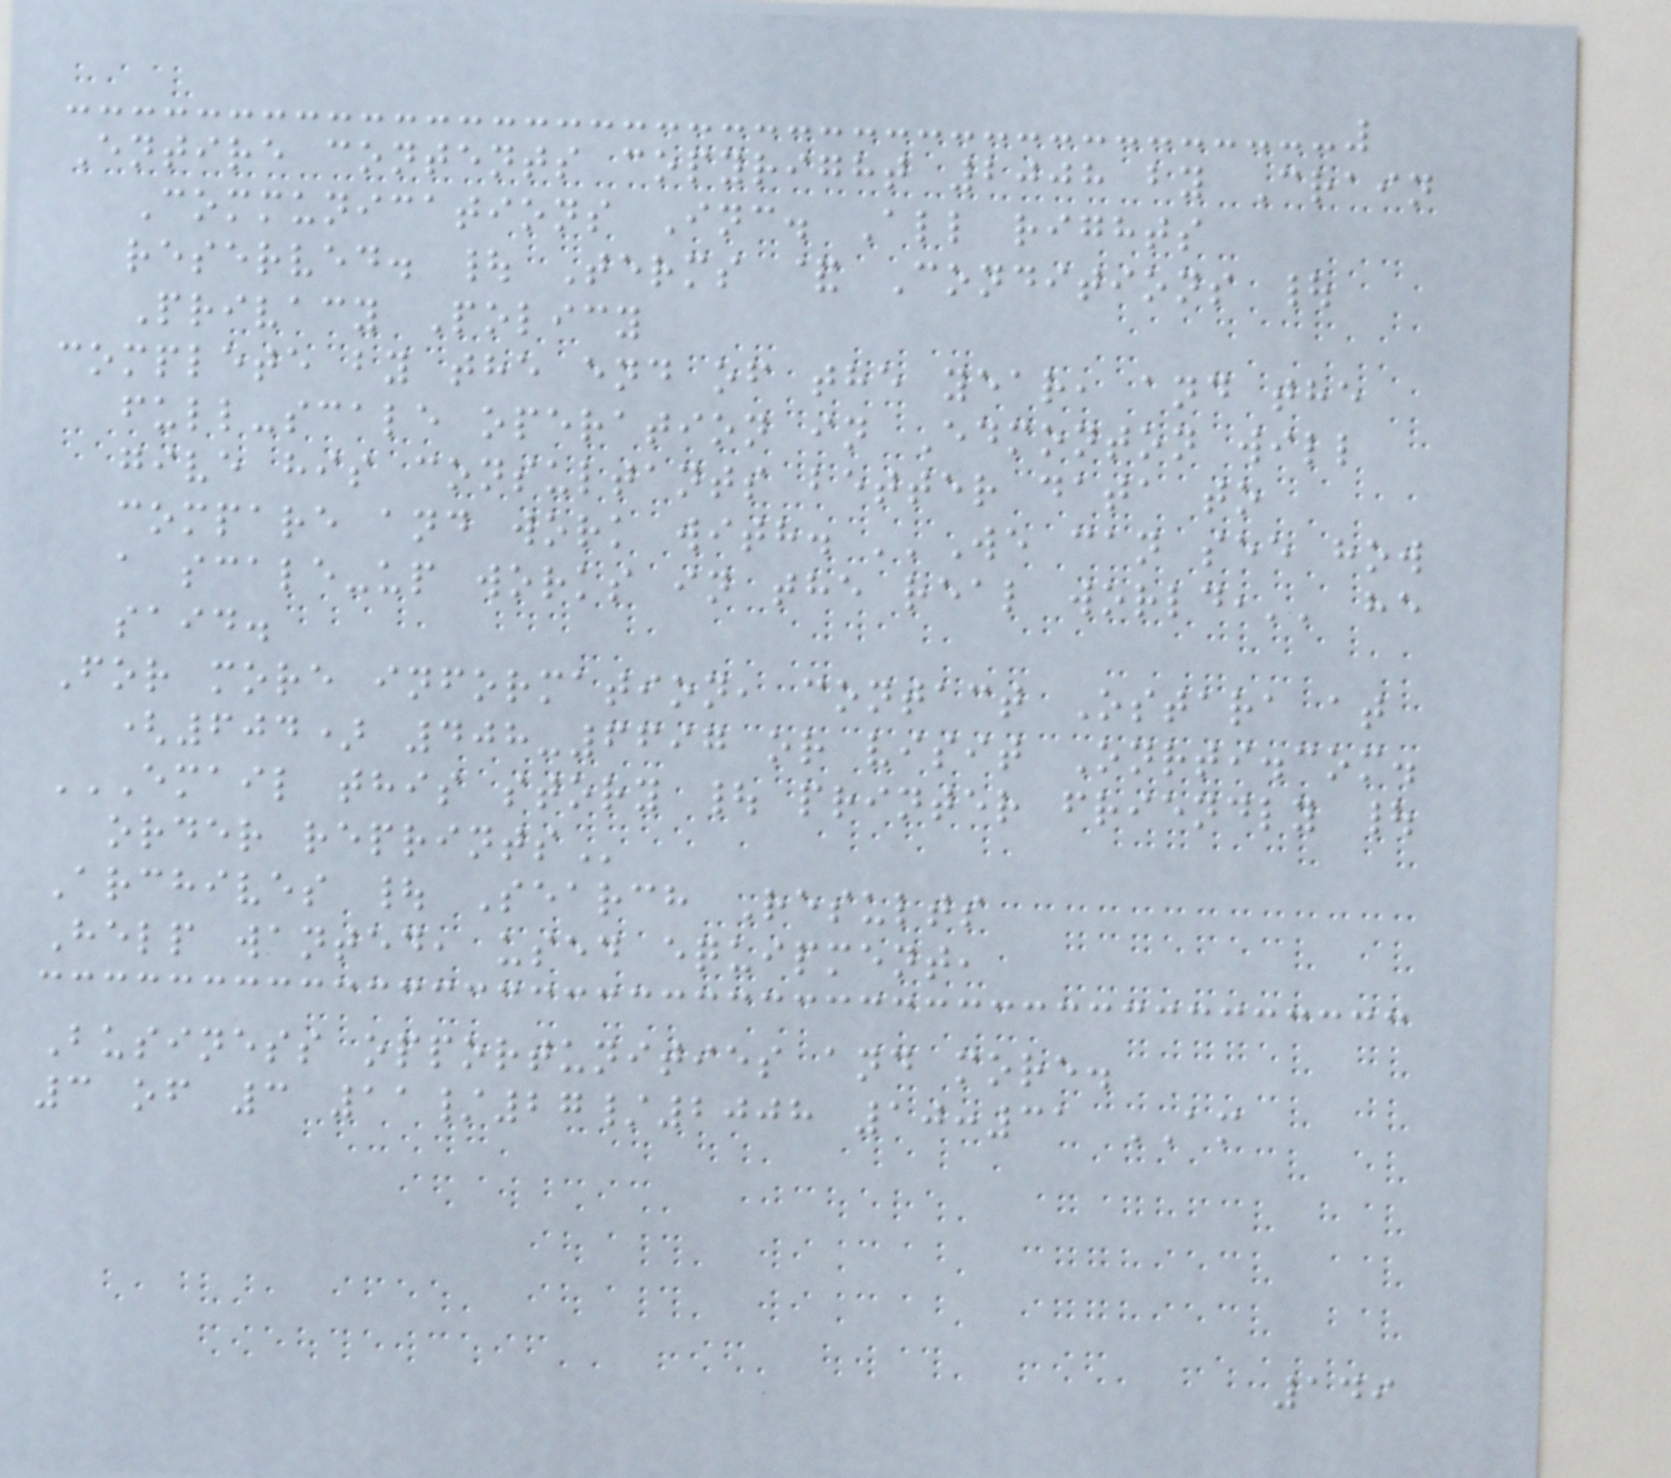Entire contents copyright 2008 by Crain
Communications Inc. All rights
reserved. | Terms & Conditions |
Privacy Policy
complete by the end of the year, and the
full-scale operation in Edmonton will
give his consultants better data to
compare and work with. ''We can see how
a scale-up works in the real world,'' he
said.
For more information, contact Ostara at
(604) 408-6697 or visit Onrti.com.
EMAIL THIS STORY | PRINTER FRIENDLY |
ORDER REPRINTS
Archives | Search Results
Help wanted, used equipment,
Business opportunities and more.
3 of 3 11/27/2008 10:31 AM
149
